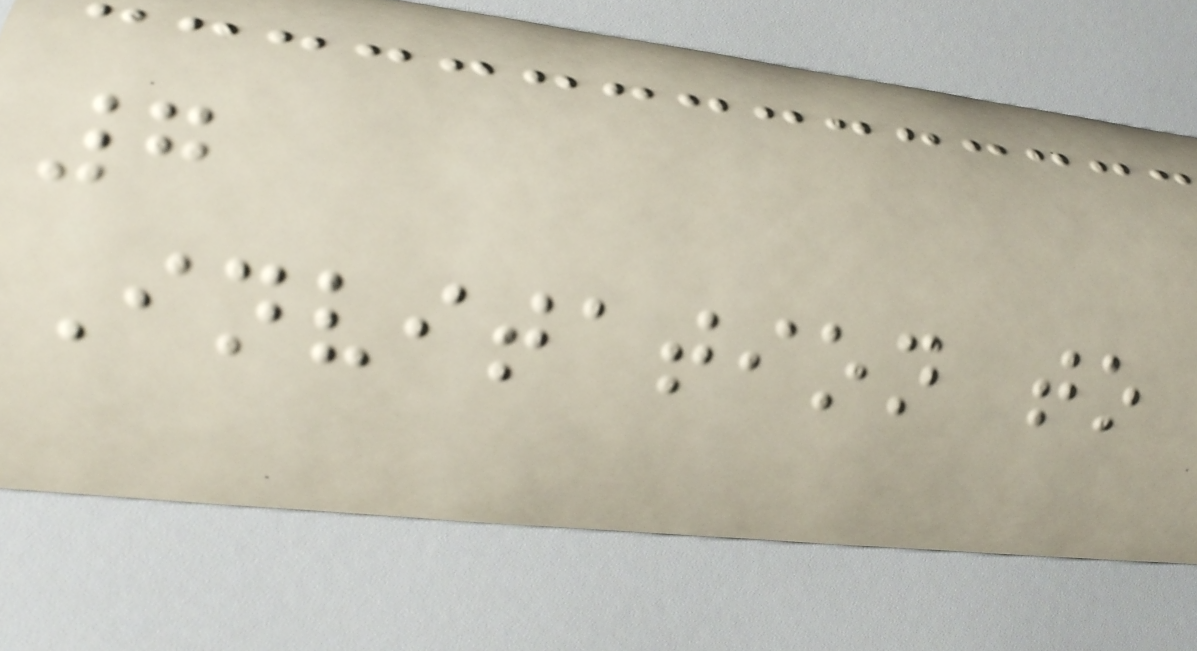7
Invitation to
